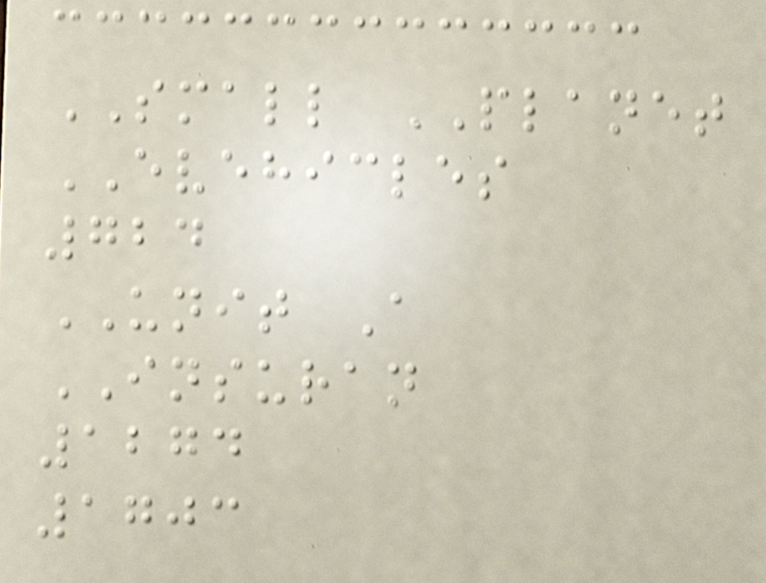SMALL PLANET
EVEHICLES
724
UNIT A
INSURAN
1274
1703
